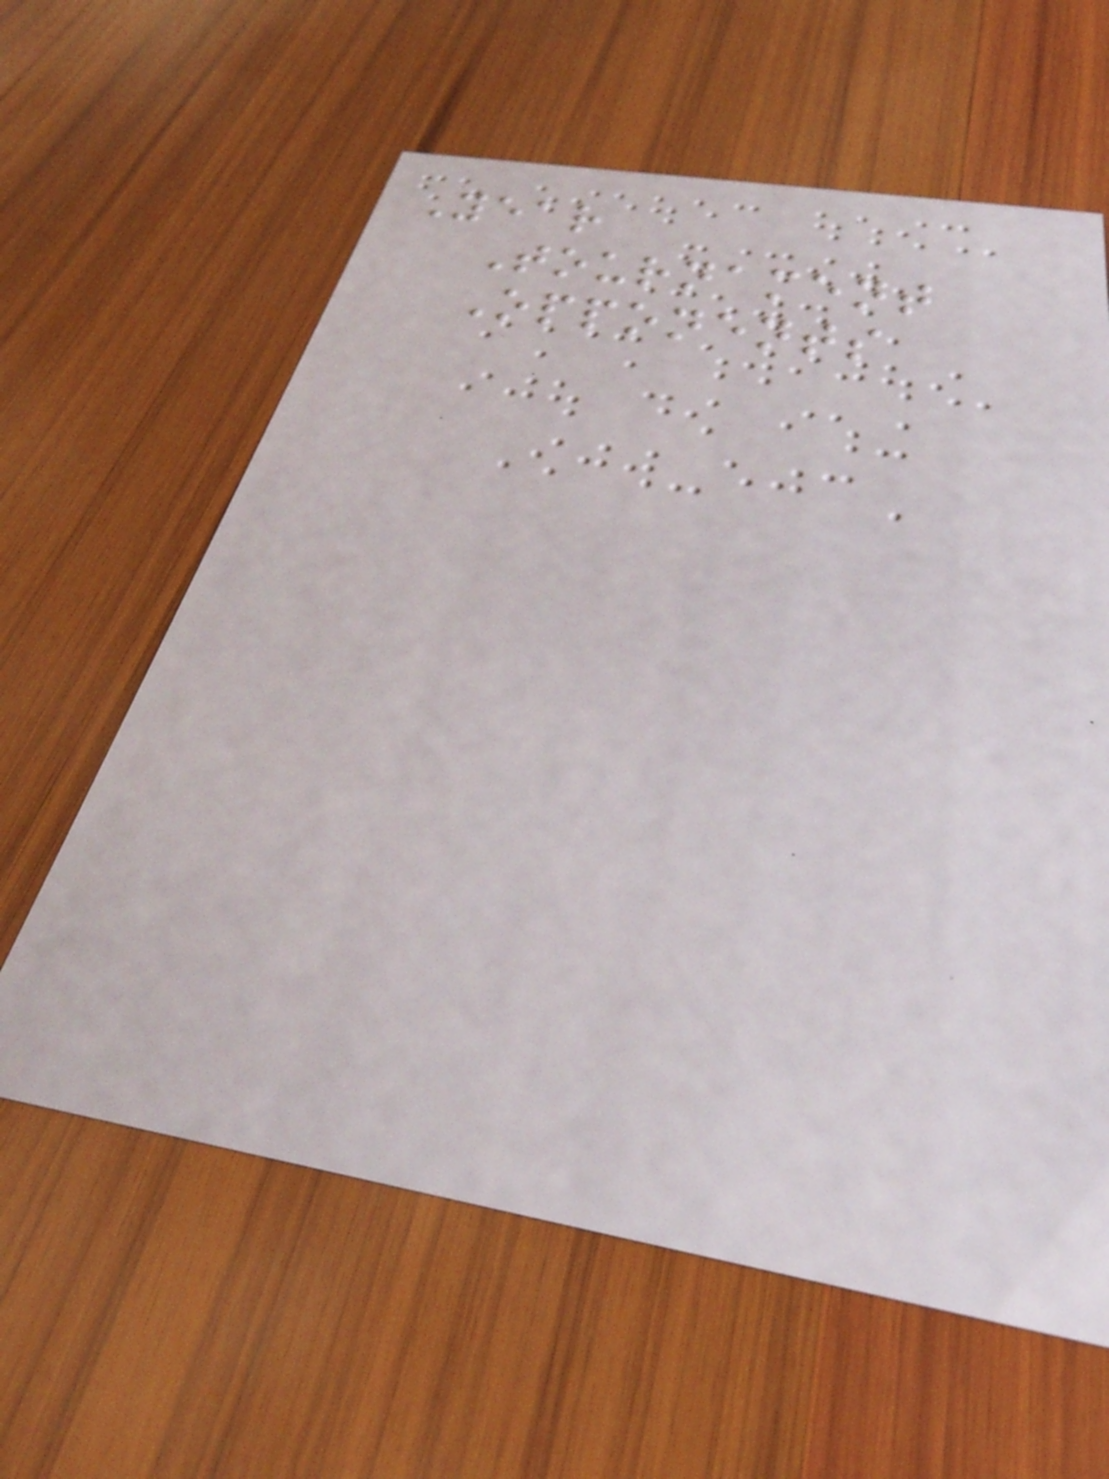Year
Tournament
Opponents
